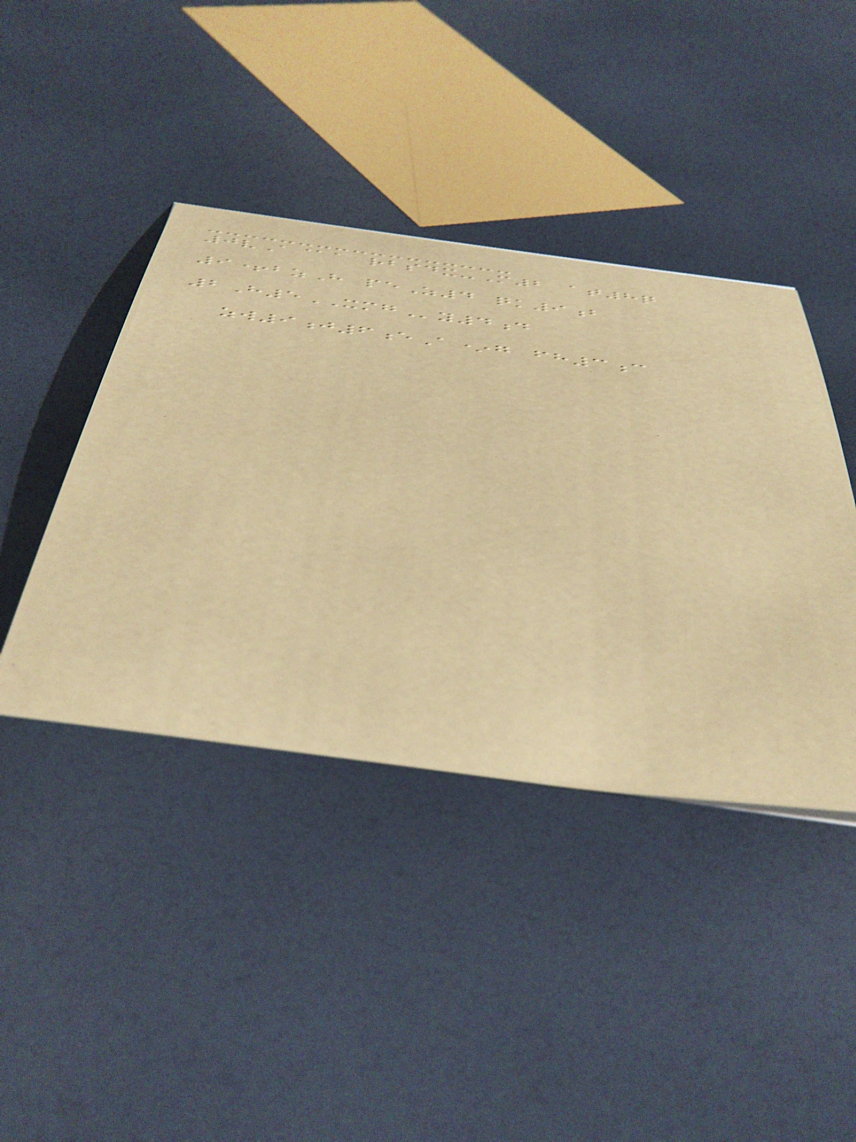0vA@a rbsdx-M2 at8q
9+bzH peZ4 qk9b
2H5XMGy4d
zw9j6eA*g fh3c
